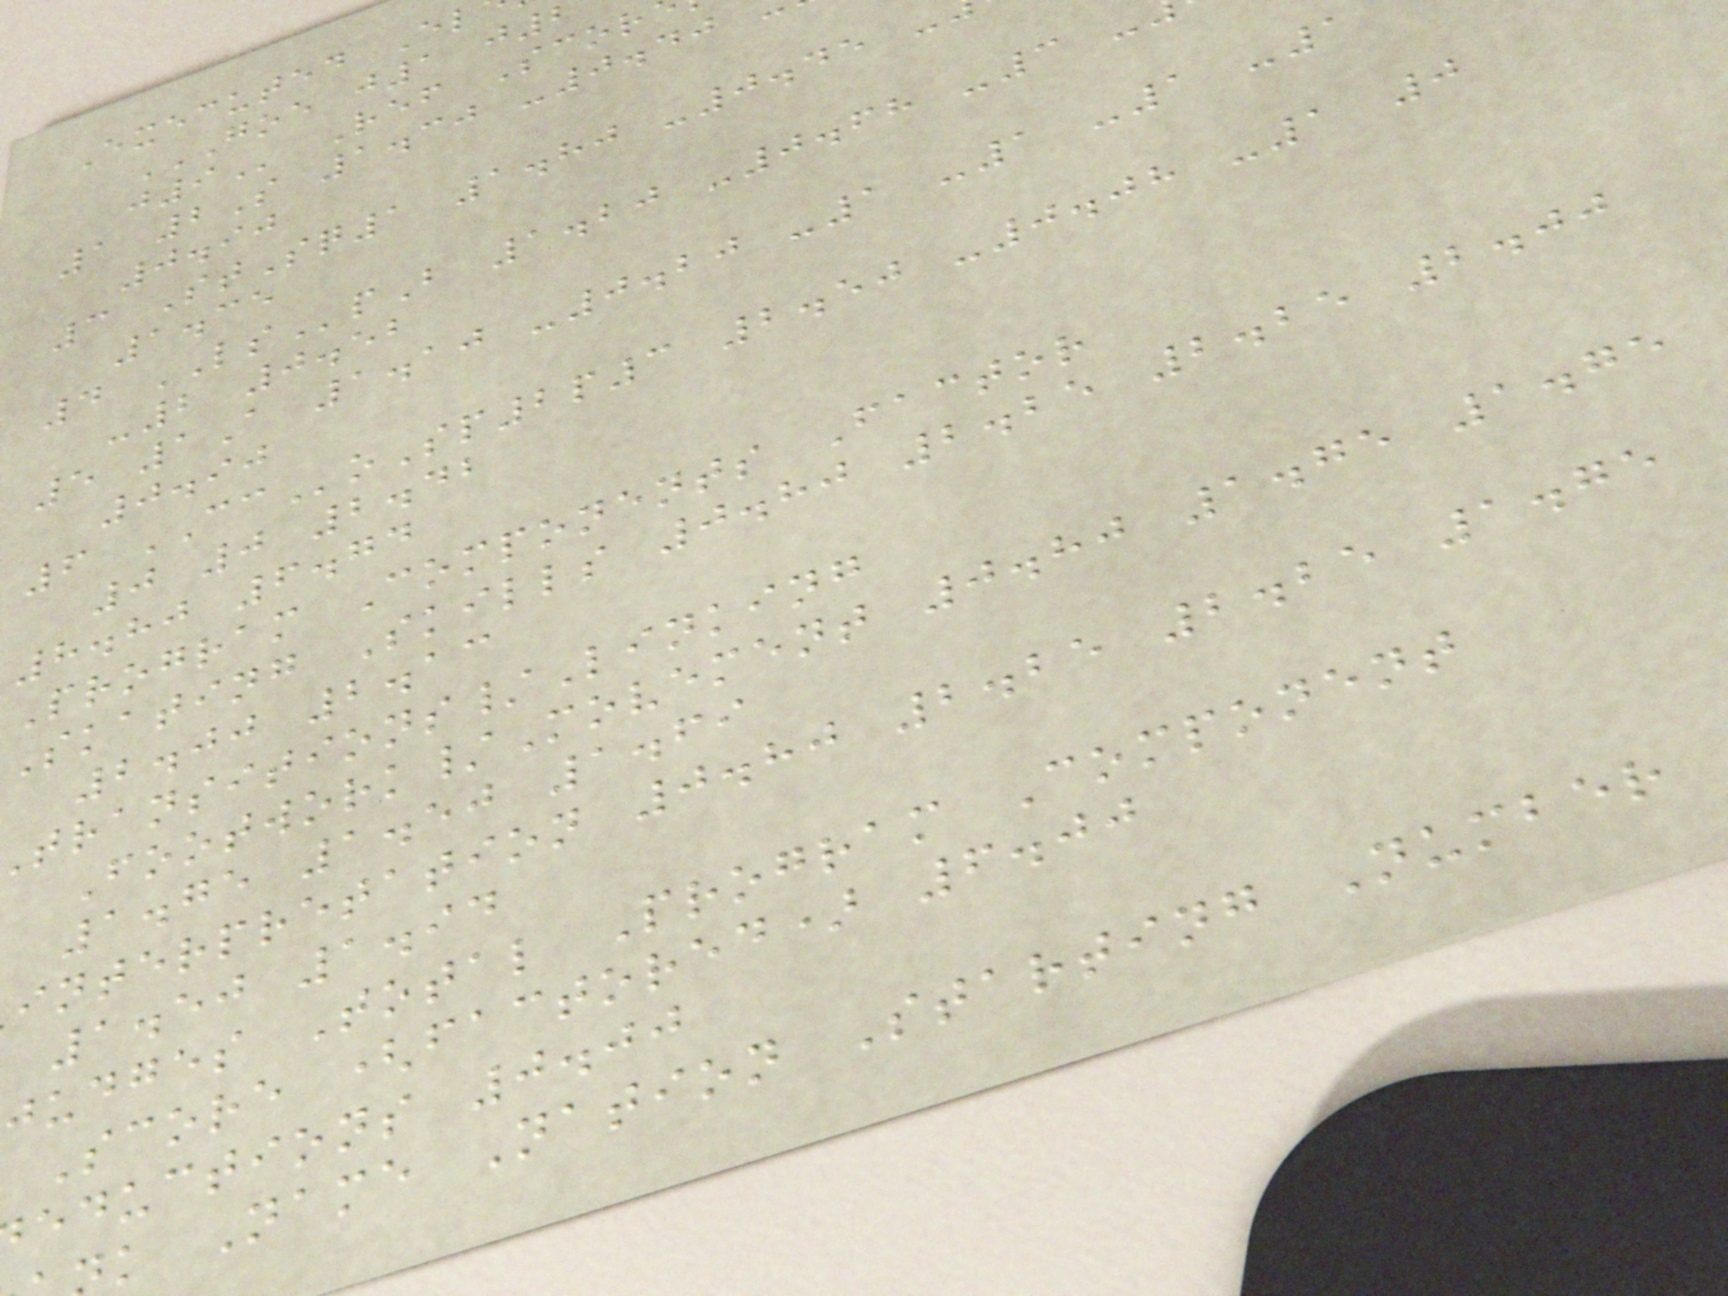Executed El
Ref Scor
1 2S 1.30 -0.40
0.90
3 StSq1 1.80 -0.45 -
1.35
4 LSpB 1.20 -0.68 -3 -
-2 0.52
5 1A 1.10 -0.20 -1 -1 -1 -1
0.90
6 CCoSp2p3 2.50 -0.08 -1 0
0 0 2.42
8.80 6.74
Program Components Factor
Skating Skills 0.80 2.25 2.25 2.00
2.00 2.13
ransitions/Linking
Footwork/Movement 0.80 1.75 1.75
1.75 1.50 1.69
interpretation 0.80 2.25 2.25 1.75
1.50 1.94
judges Total Program Component
Score (factored) 6.00
eductions 0.00
k Name Nation Starting Number
